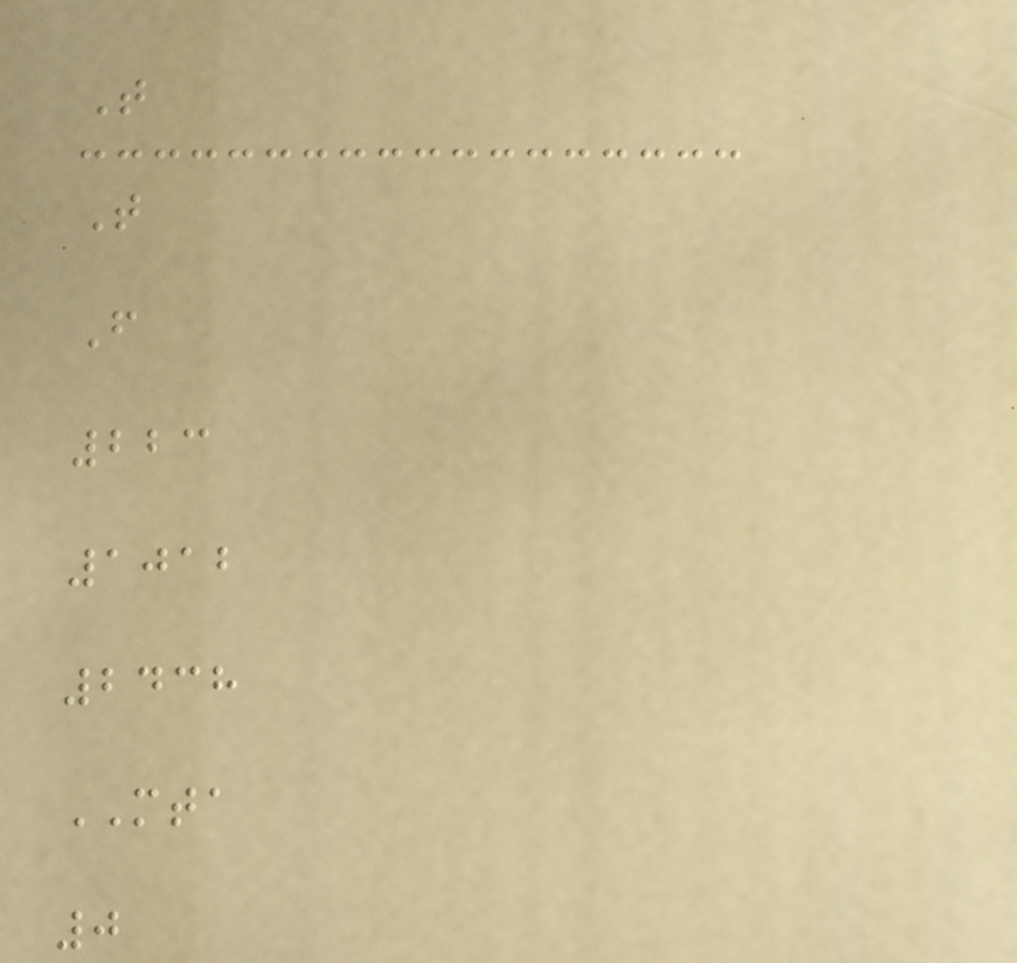T
T
F
223
1012
2438
MTA
0
